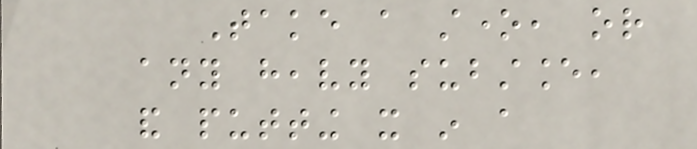Take a stone, or
any heavy substance,
and putting it in a
